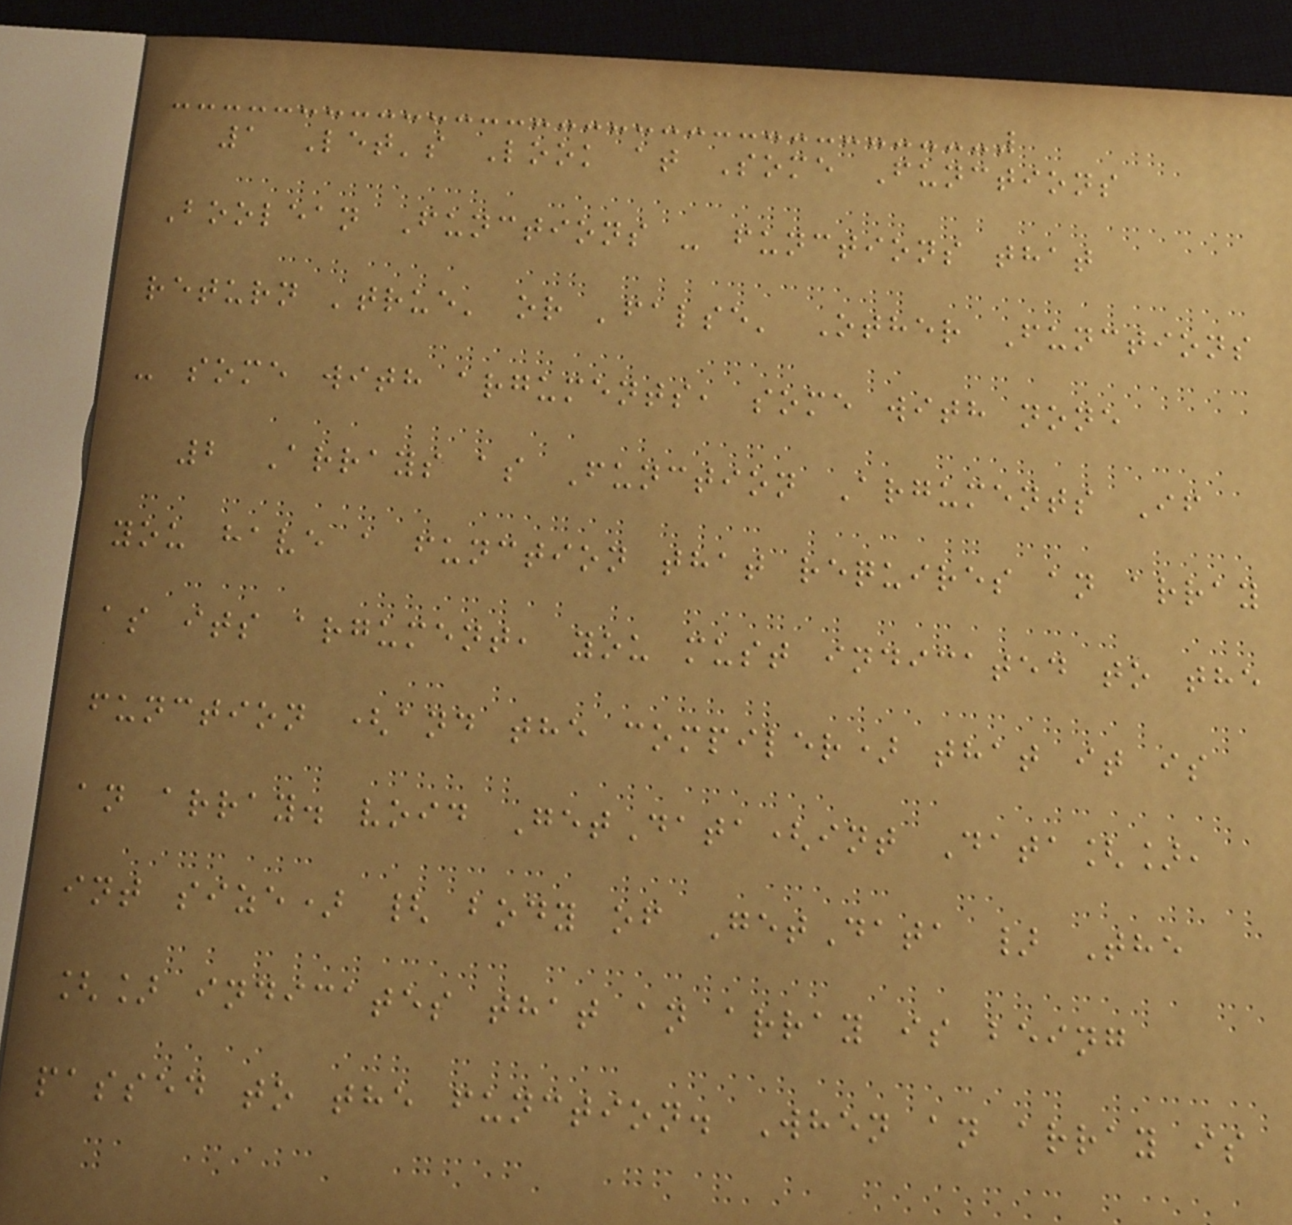1 Let's Look at Some Functions
Boolean Functions - functions that
return 'true' or 'false' Other Functions
- some with arguments, some with none
2 Arrays as Function Arguments If
you have a function that requires an array
as its argument, you must indicated to the
function (and the compiler) that it is
an array. void GetData(int Data[],
int size) { body of GetData } The
[] indicates that an array is being
passed to the function. When an array is
